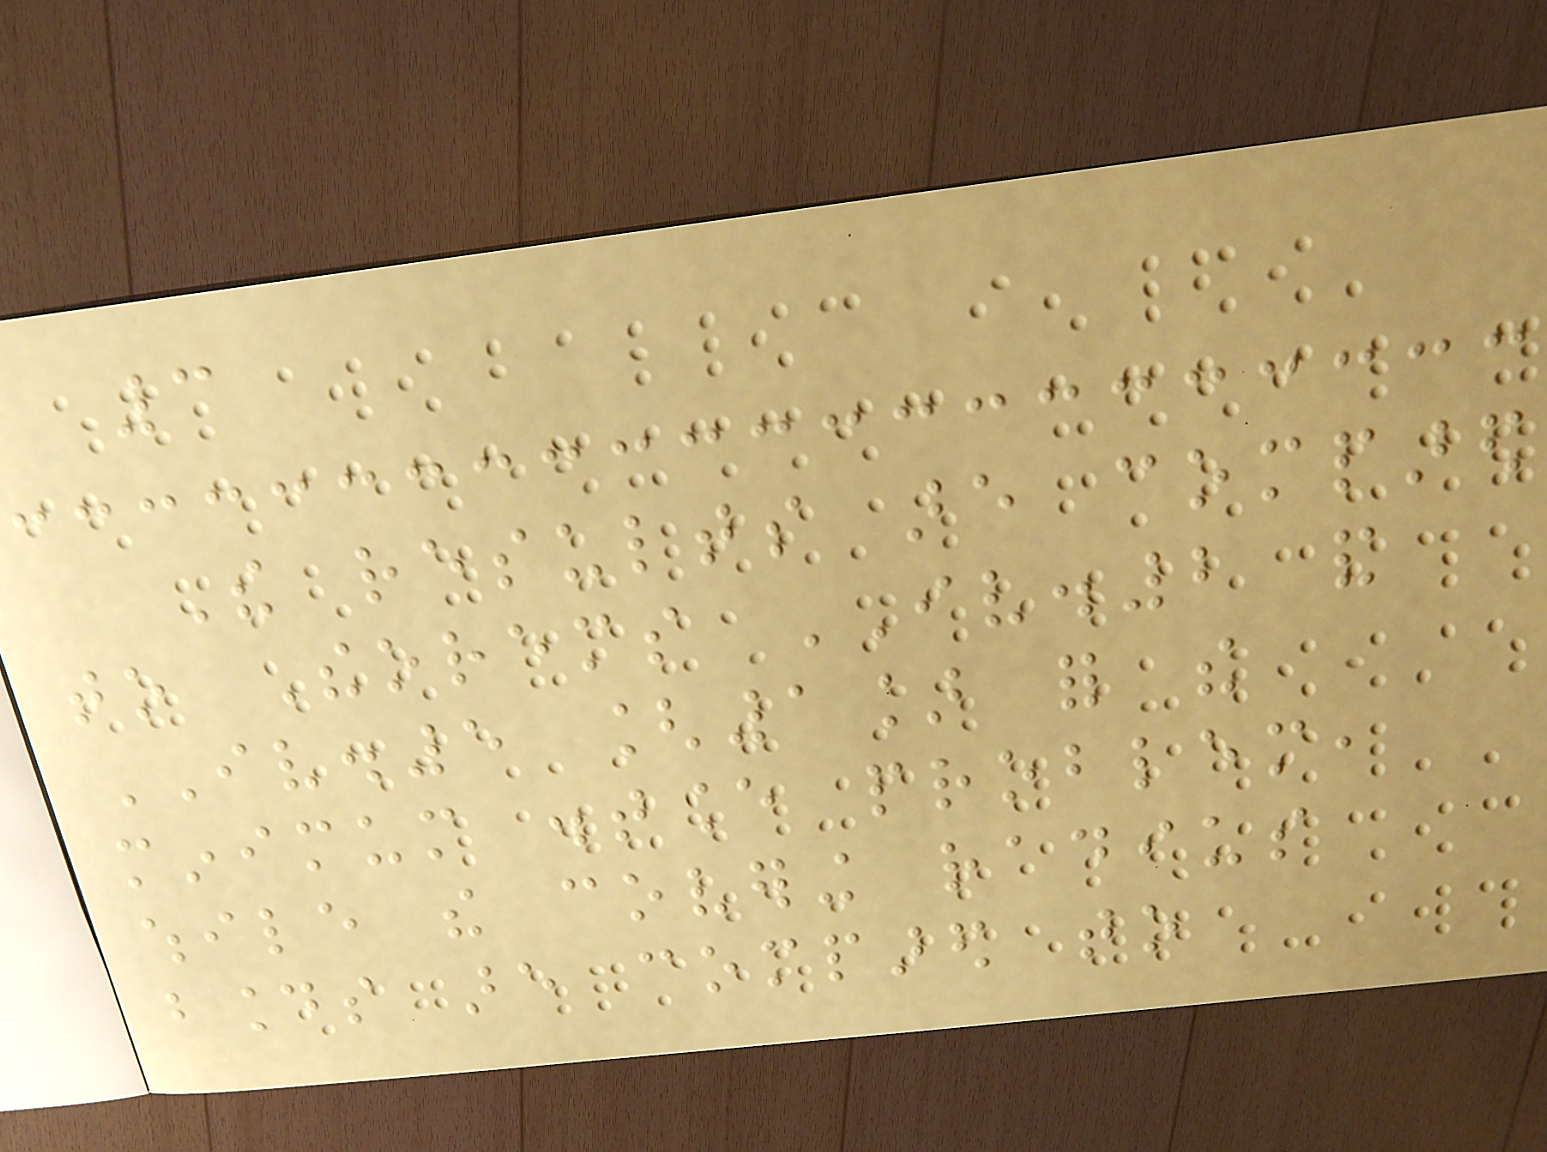3
The results are compared
to Theorems IV.2 and
IV.5 [1] for the
minimum distance problem,
while the covering radius
bounds are compared to
